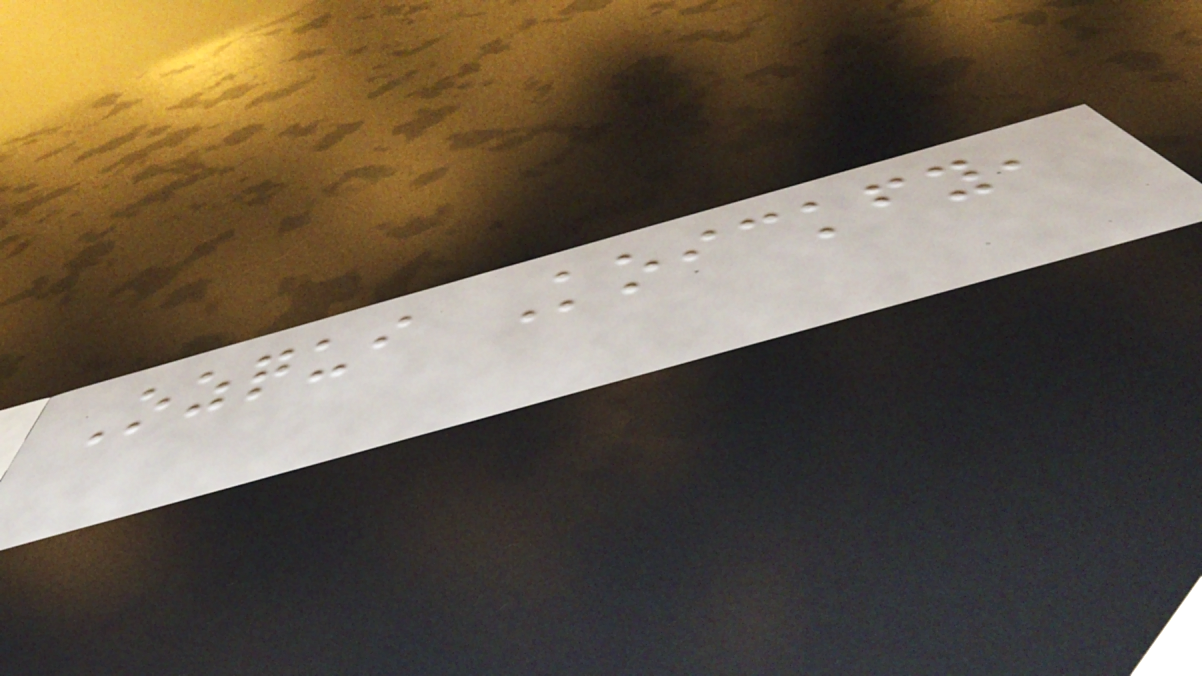Ozqui Koickfy,
